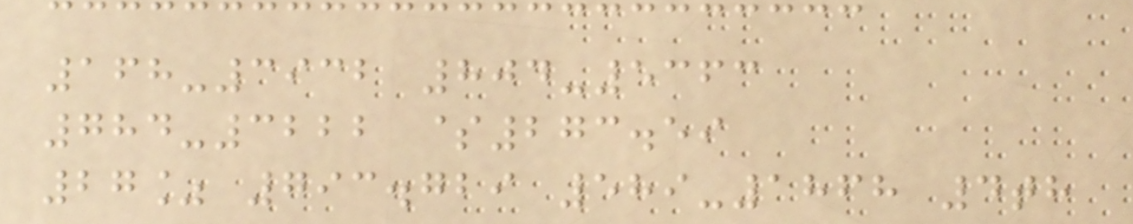168-3932 804-5363
784-3222 $273.59
27% 793.729 589-1868 4th
